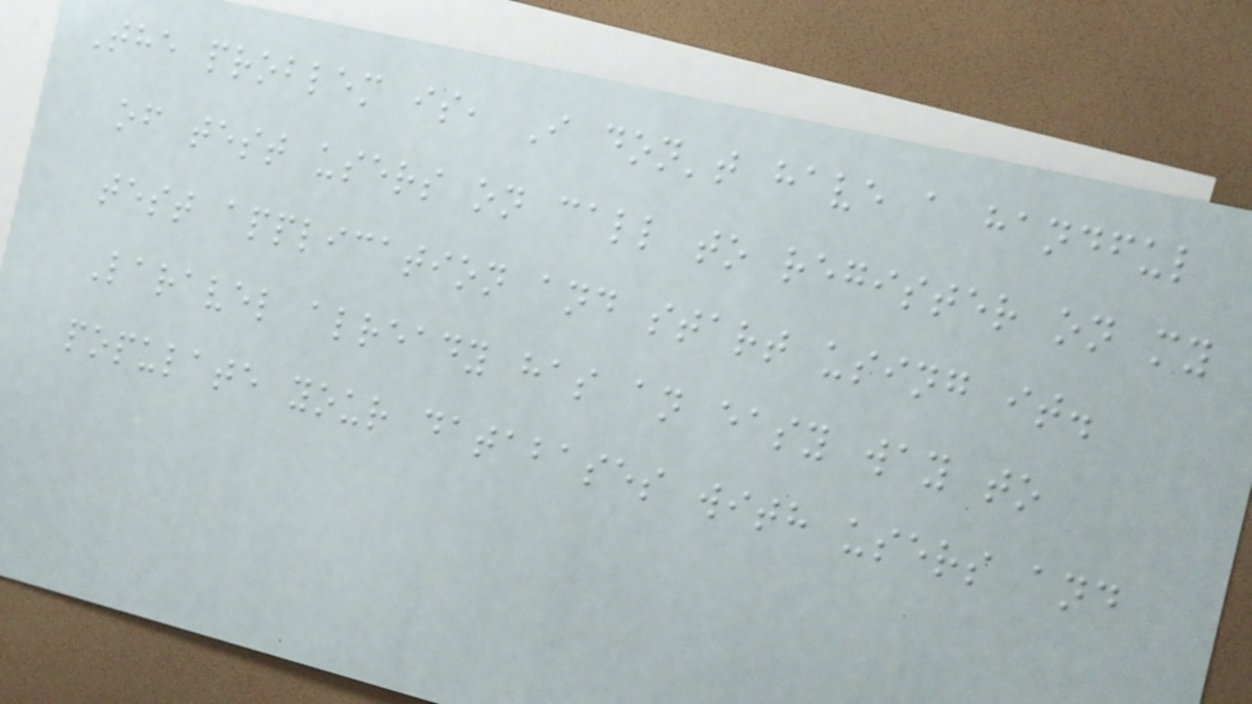The problem is, I don't have a handful
of test users on call to register on my
test application and start using it.
Laravel already has an easy way to
populate your databases with users and
